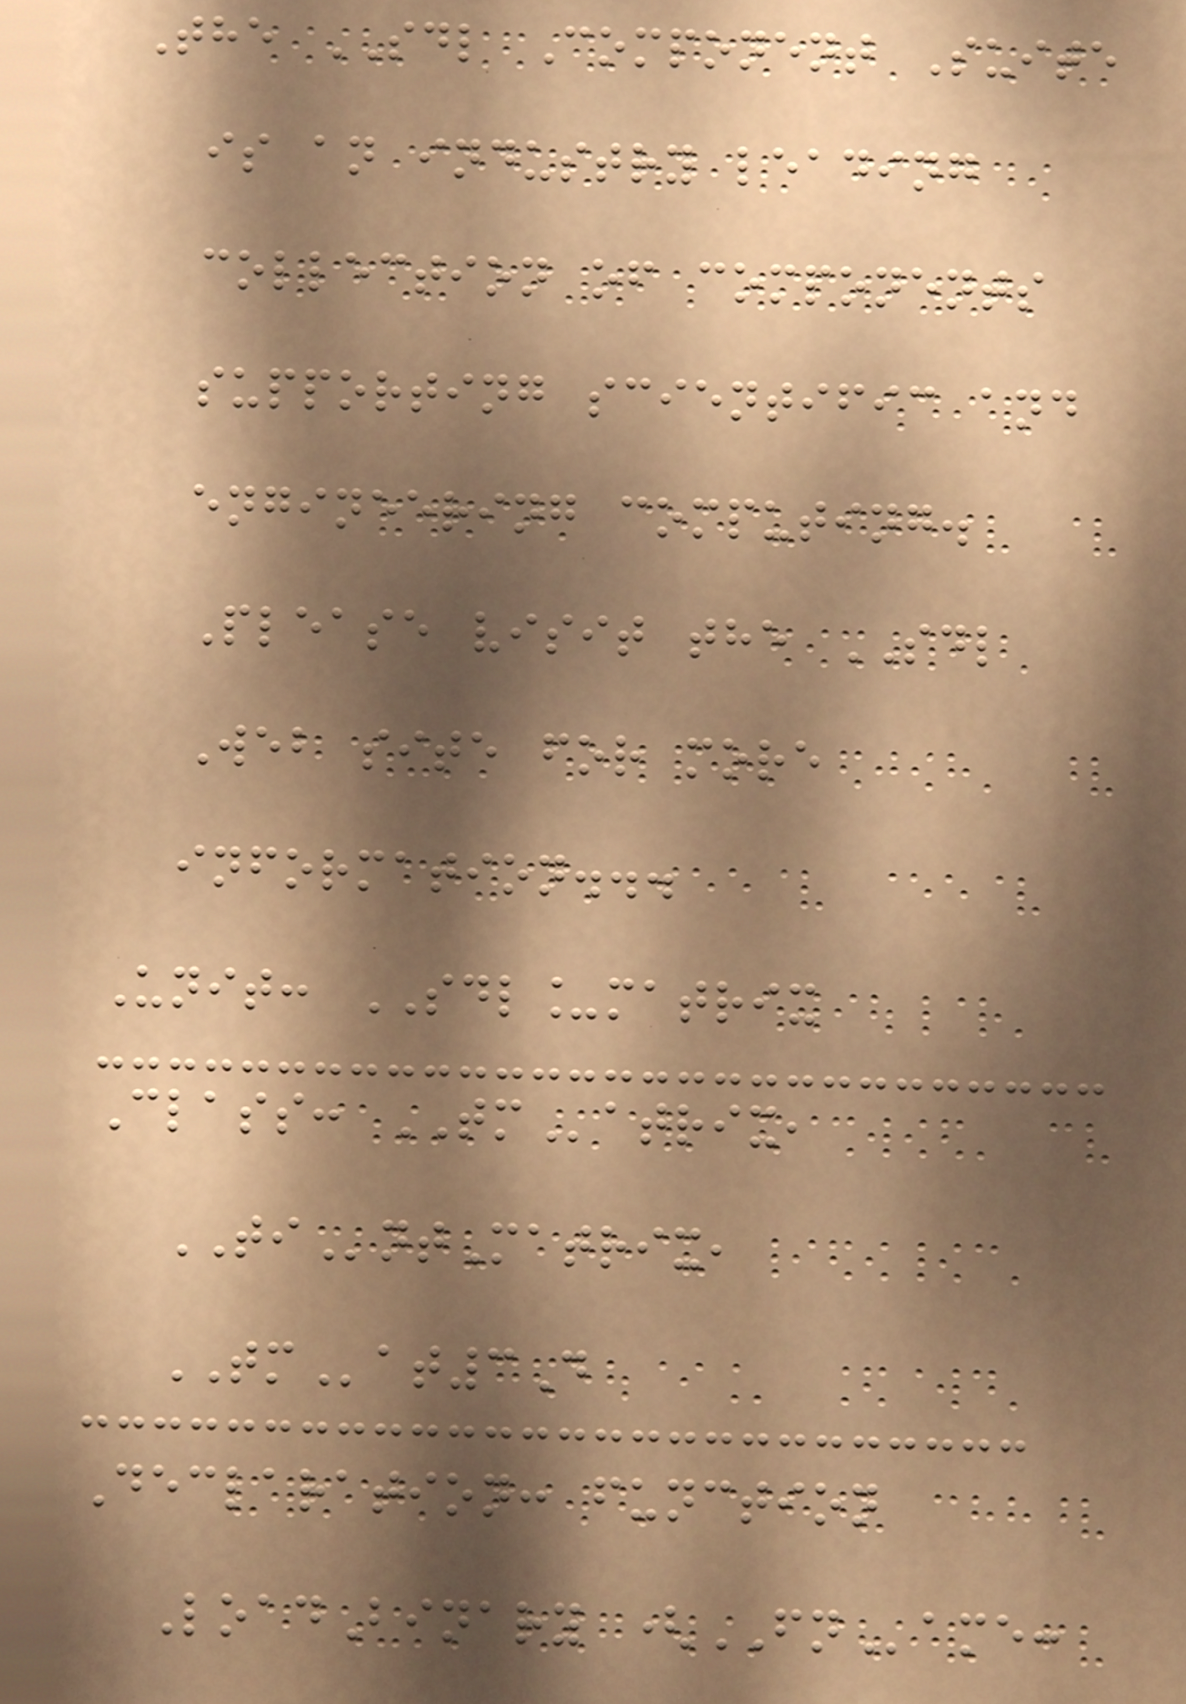The SDL Component Suite
is an industry leading
collection of components
supporting scientific and
engineering computing.
Please visit the SDL
Web site for more
information...
Unit: SDL_matrix
Class: TMatrix,
TIntMatrix,
TMat3D
Declaration: function
LoadBinary (FName:
